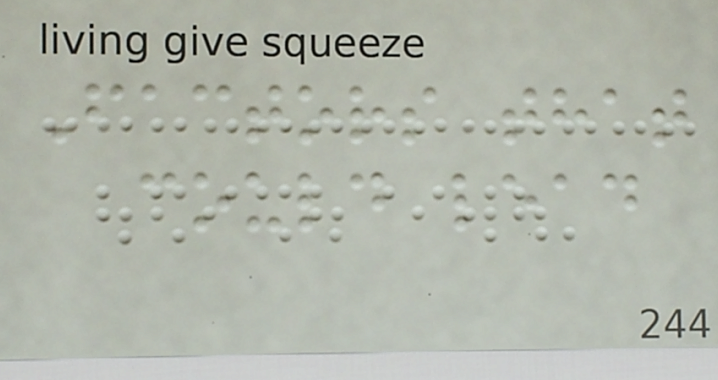Factors that
could lead
